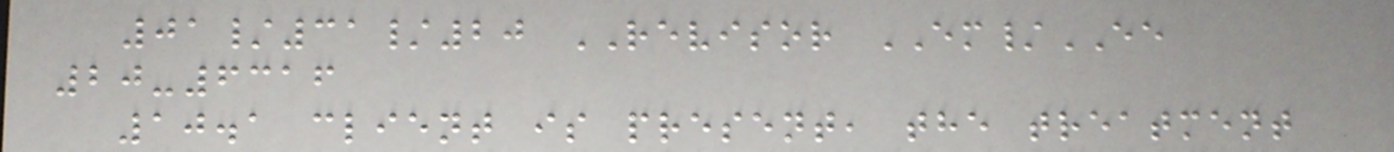01/31/20 REVISOR EM/EE
20-6316
10.1 client is present, the treatment
